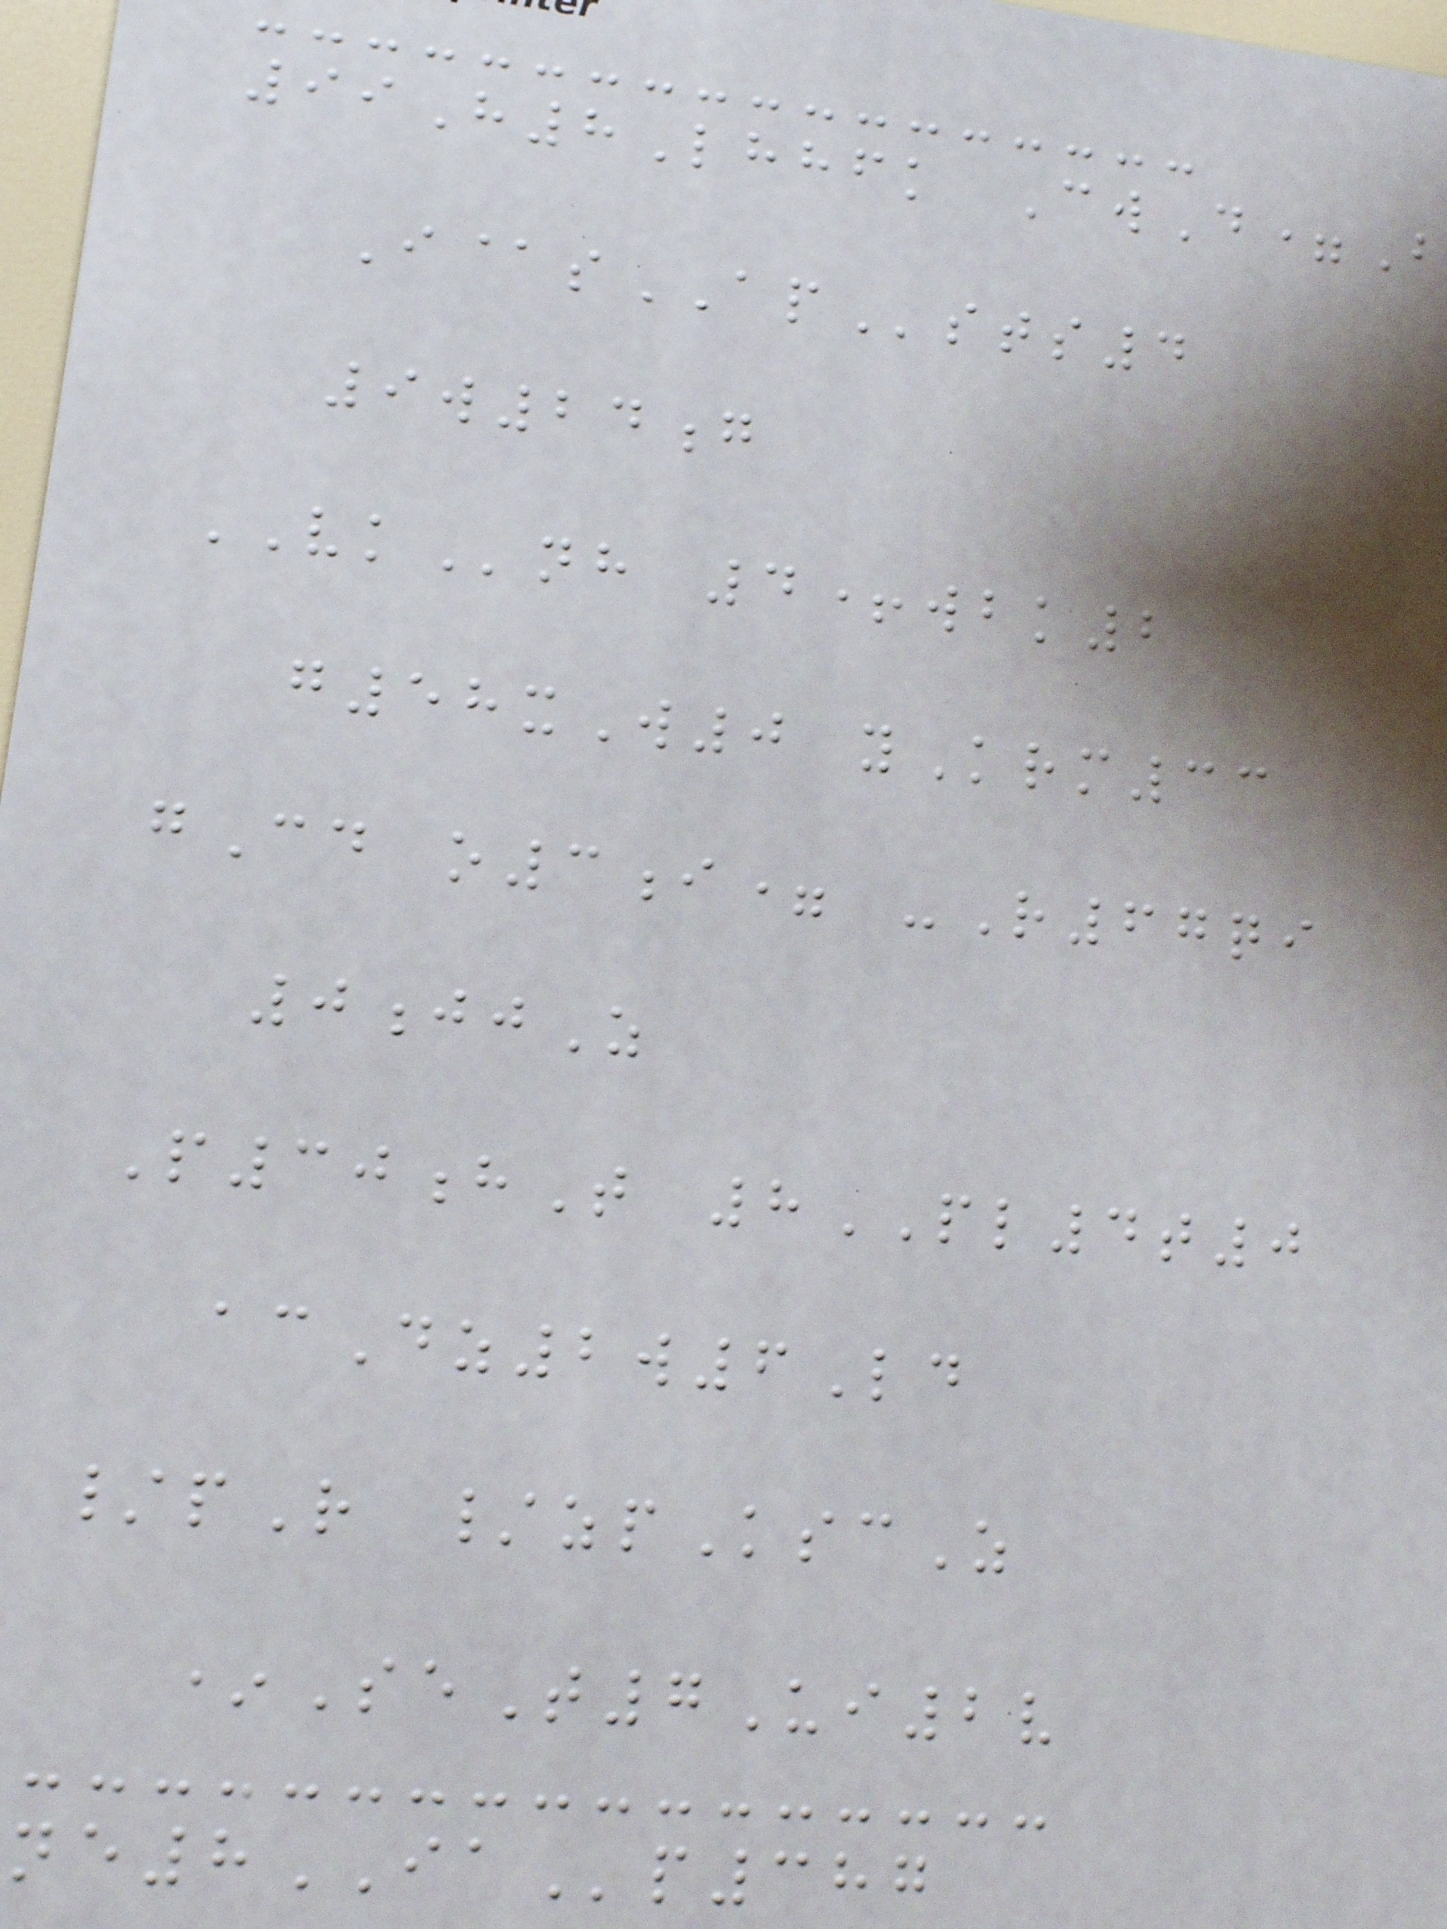99H8Lhhfk CwD=B
I@sAPsts4
9w24g
VKnh 4+wbk2
g58xW0 yKrm33
gCd o3i= -R67qi
0jjZ
P30hT 8PL4t0
acDz2w6Ld
/pR /zpKscZ
*SeT7Ui2v
ne8IAp387
